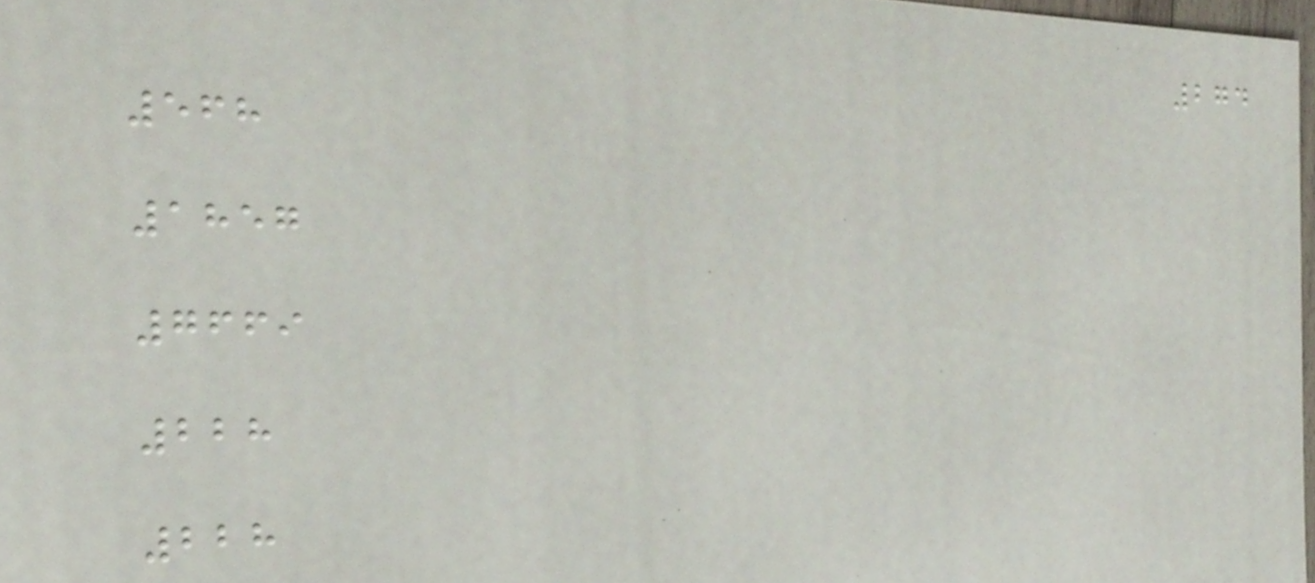274
568
1857
7669
228
228
